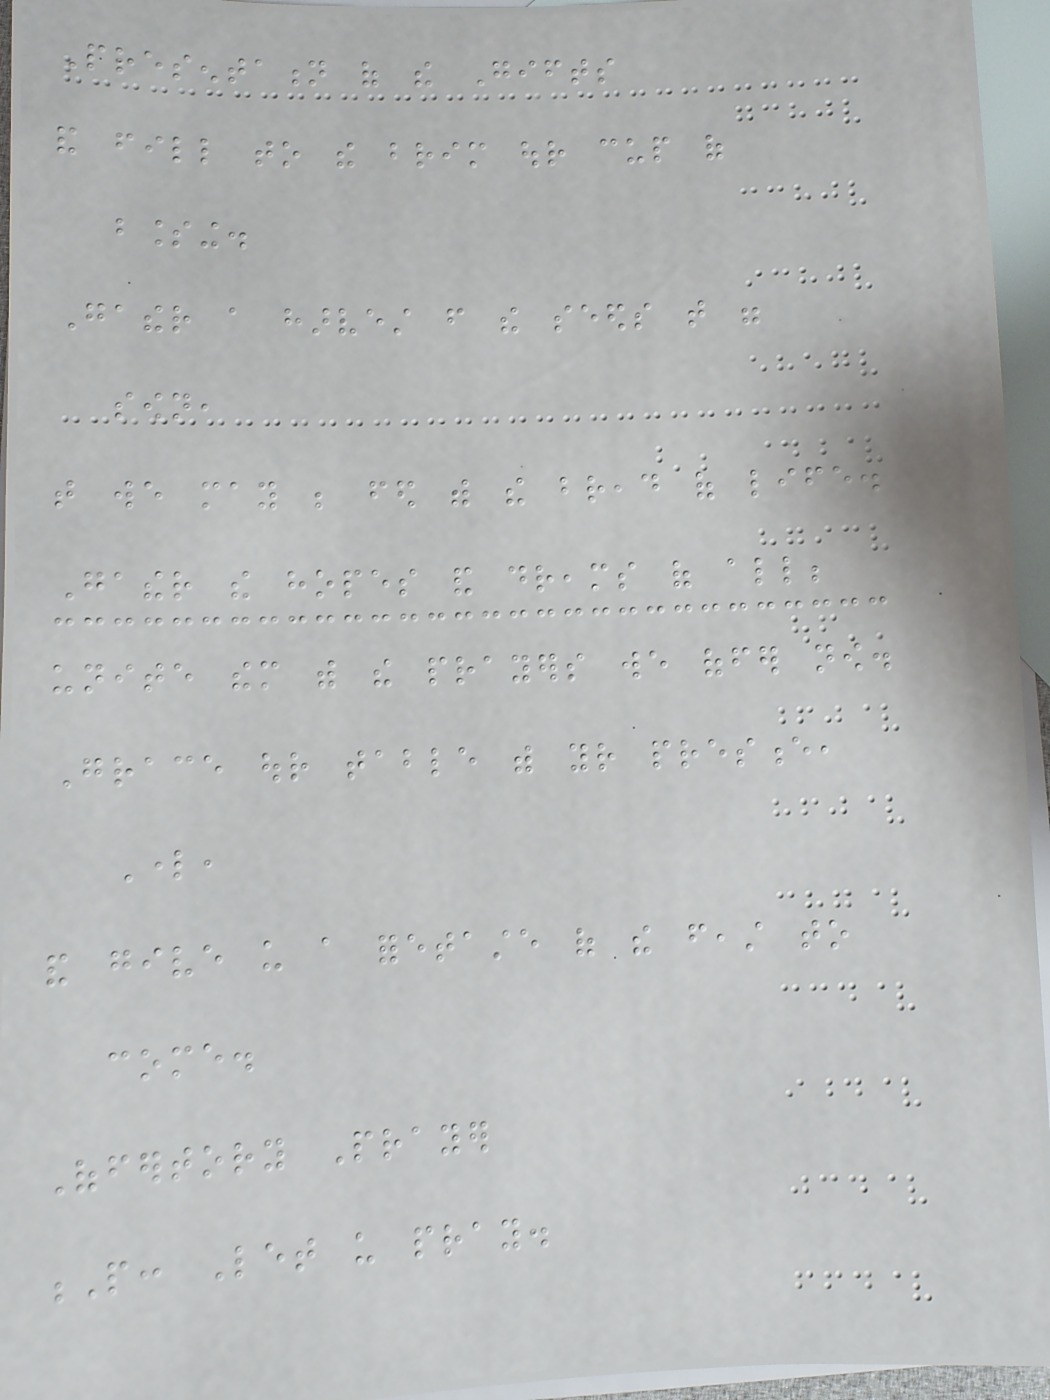Presentation of the Gifts
and fill to the brim our cup of
blessing.
Gather a harvest from the seeds that were
sown,
that we may be fed with the bread of life.
Gather the hopes and dreams of all;
unite them with the prayers we offer now.
Grace our table with your presence,
Lord,
and give us a foretaste of the feast to
come.
Offertory Prayer
P: Let us pray.
